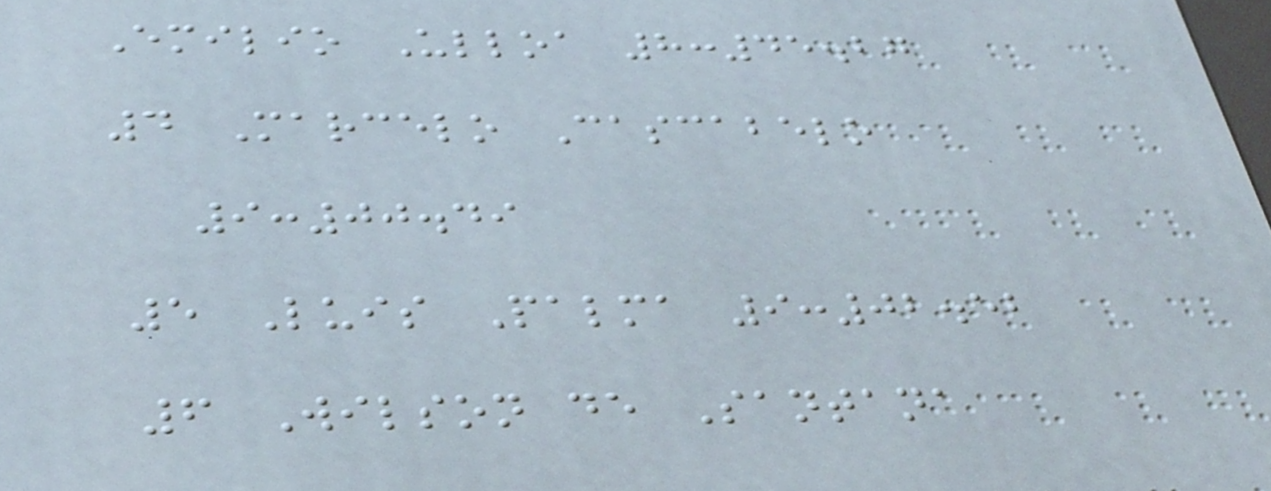Emilio Ulloa 8:45.27
4 Marcelo Cascabelo
9:00.49
5 Luis Palma 9:02.52
6 Wilson de Santana
